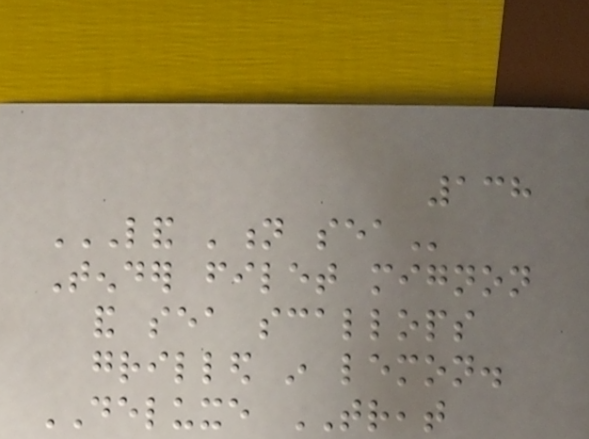138
LAND 'N SEA
Tender filet mignon
and sea scallops
grilled in lemon.
DELUXE TREAT
